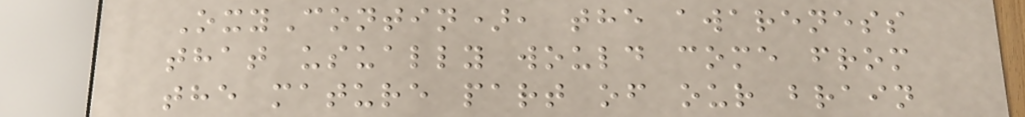OxyContin), the awareness
that usually would come from
the mature part of our brain
